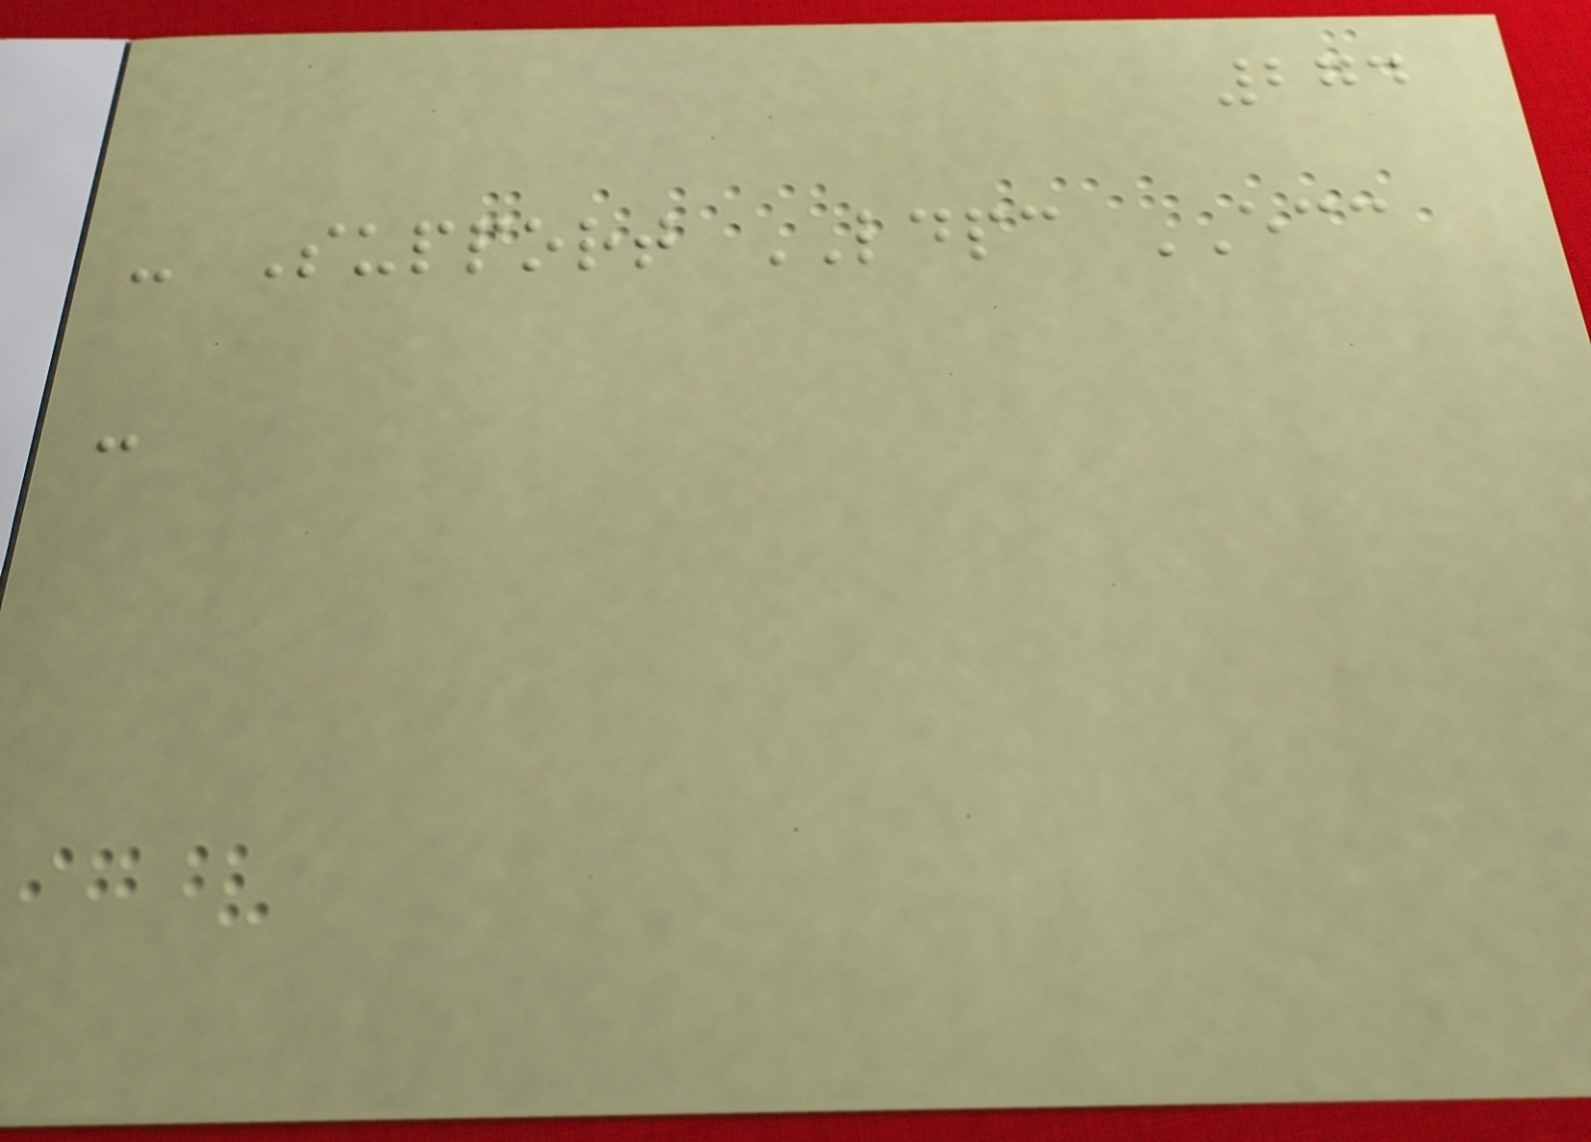274
- Support LDPC ECC
-
